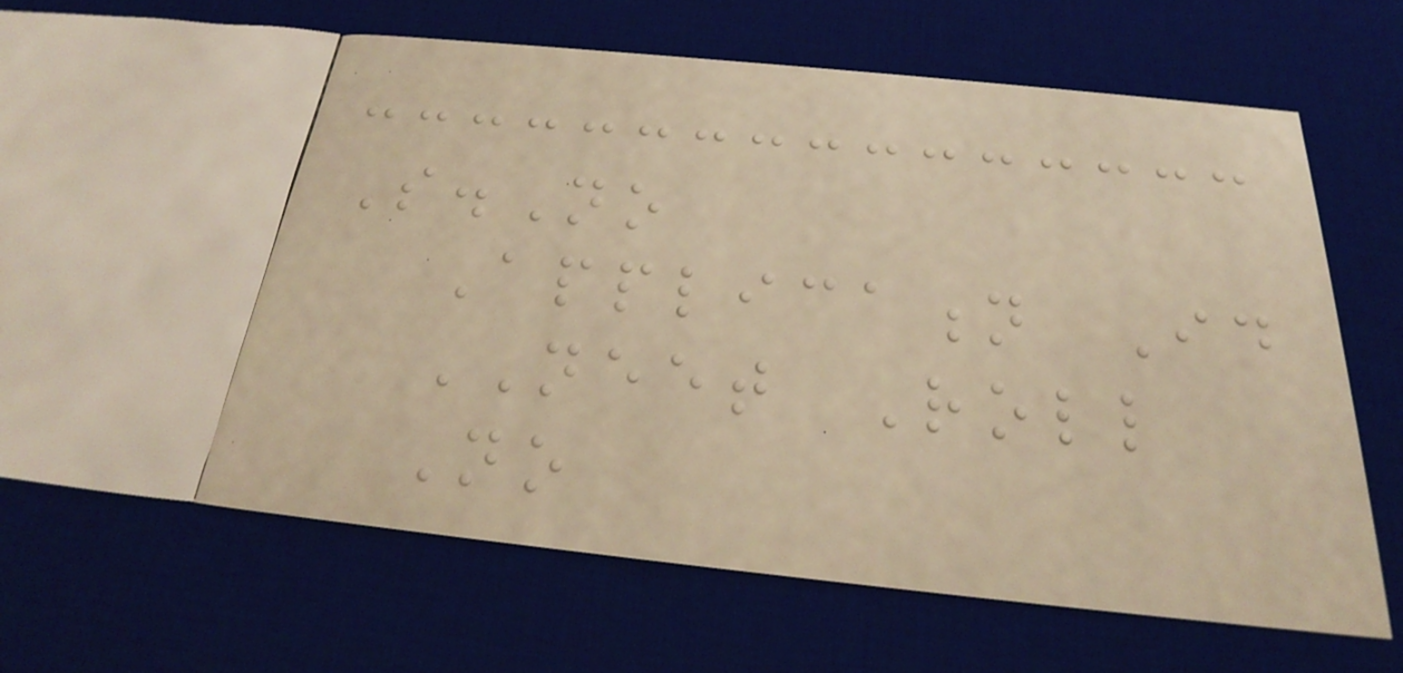S.No
Application Id
NEET Roll
No
